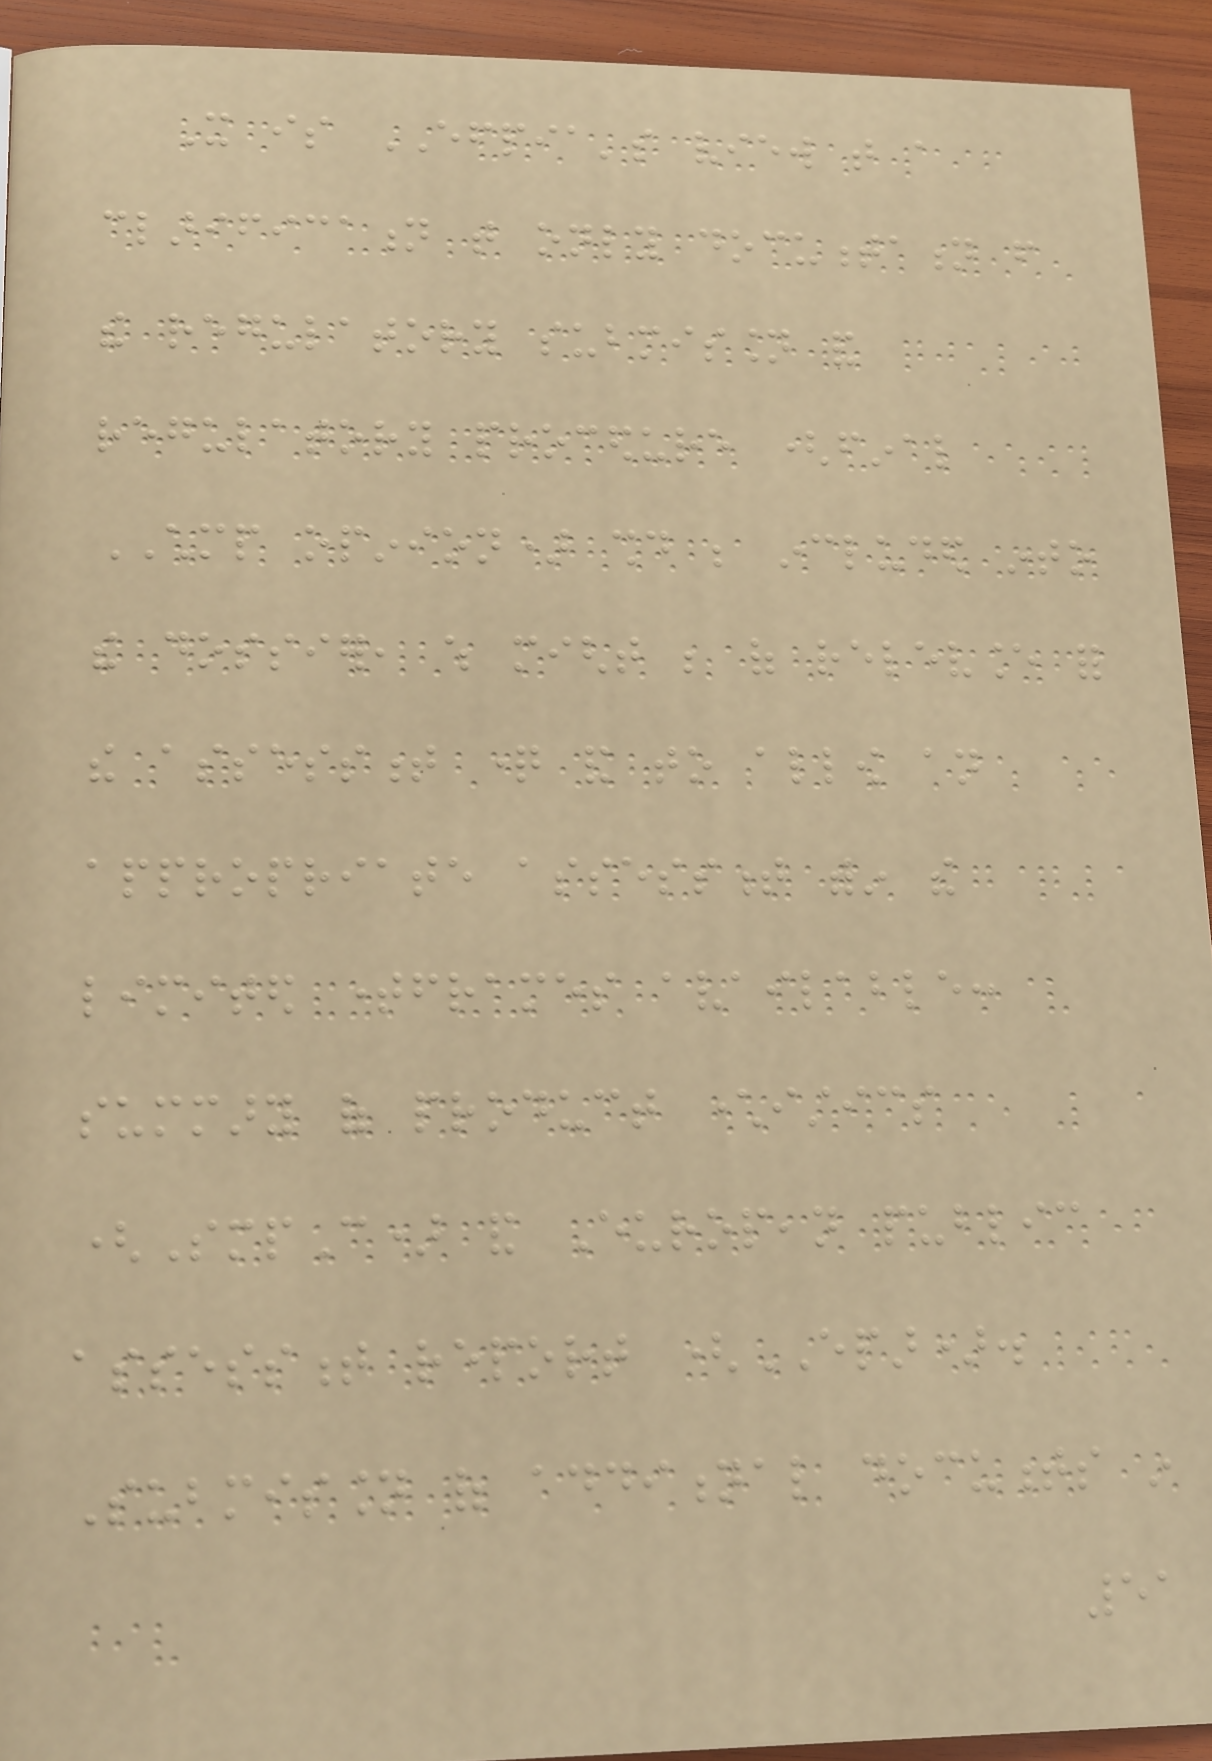It is EFPIA's view that a
clarification that only documentation from
the regulatory submission and
regulatory procedure (final
CHMP opinion) should be included into
the dossier, which might be of relevance for
the assessment question and to allow an
appropriate assessment within the
limited timeframes available:
summary of product characteristics
(SmpC) and European public
assessment report (EPAR).
Submission of additional documents in
51
